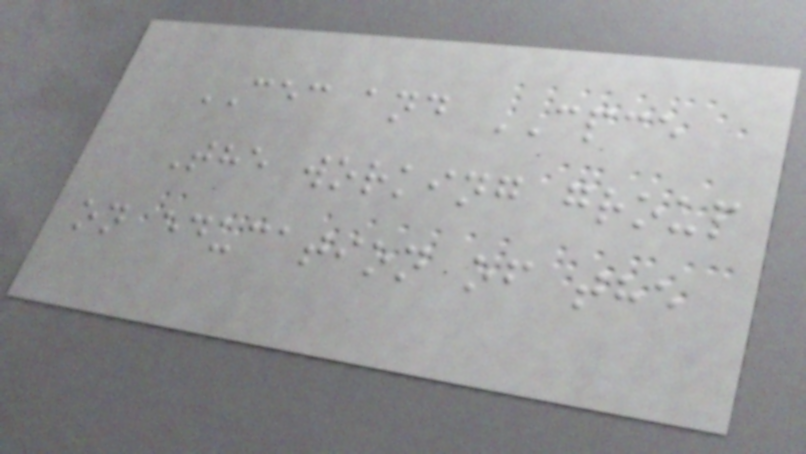CEC and CPCE
The working group
on education of the
